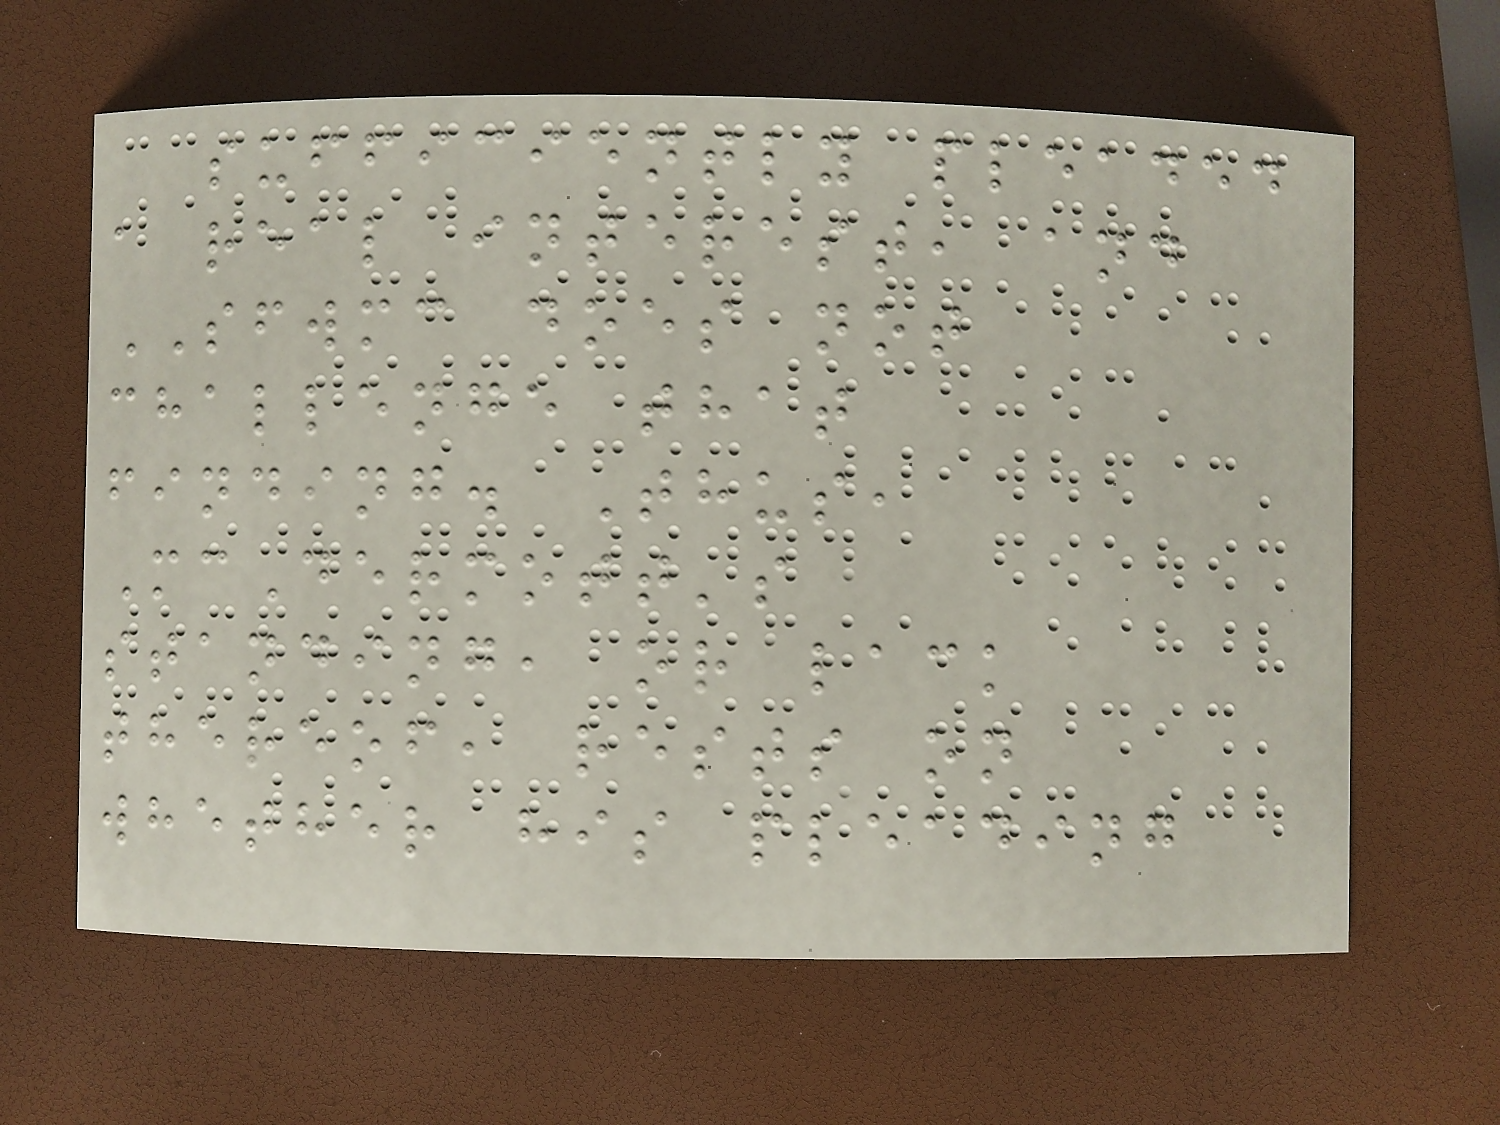sufficiently pleaded
a real interest, and
SFWMC does not
challenge that
finding. Thus,
McDermott's
standing, or lack
thereof, rests on
whether his pleading
